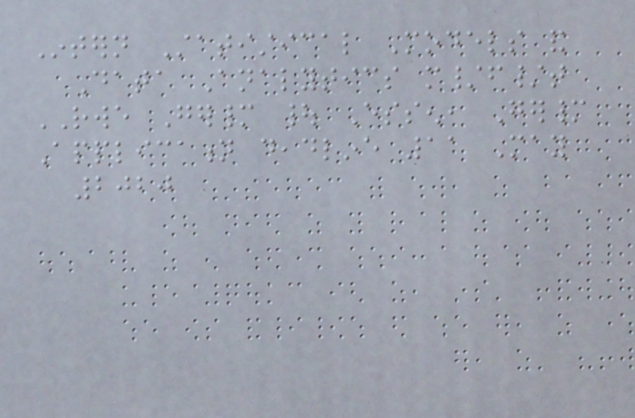Intern Statistical Models and
Data Analytics m/f/t
RWE Germany | Essen, Germany
Application deadline 11 May
2020
